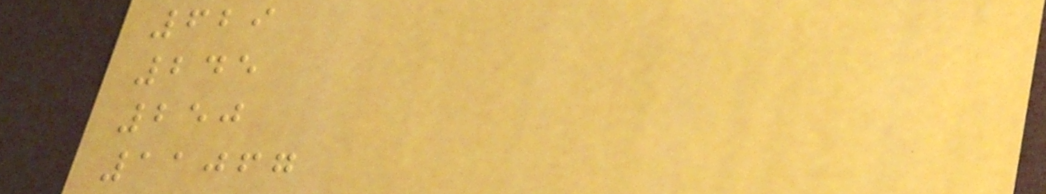629
245
250
11067
